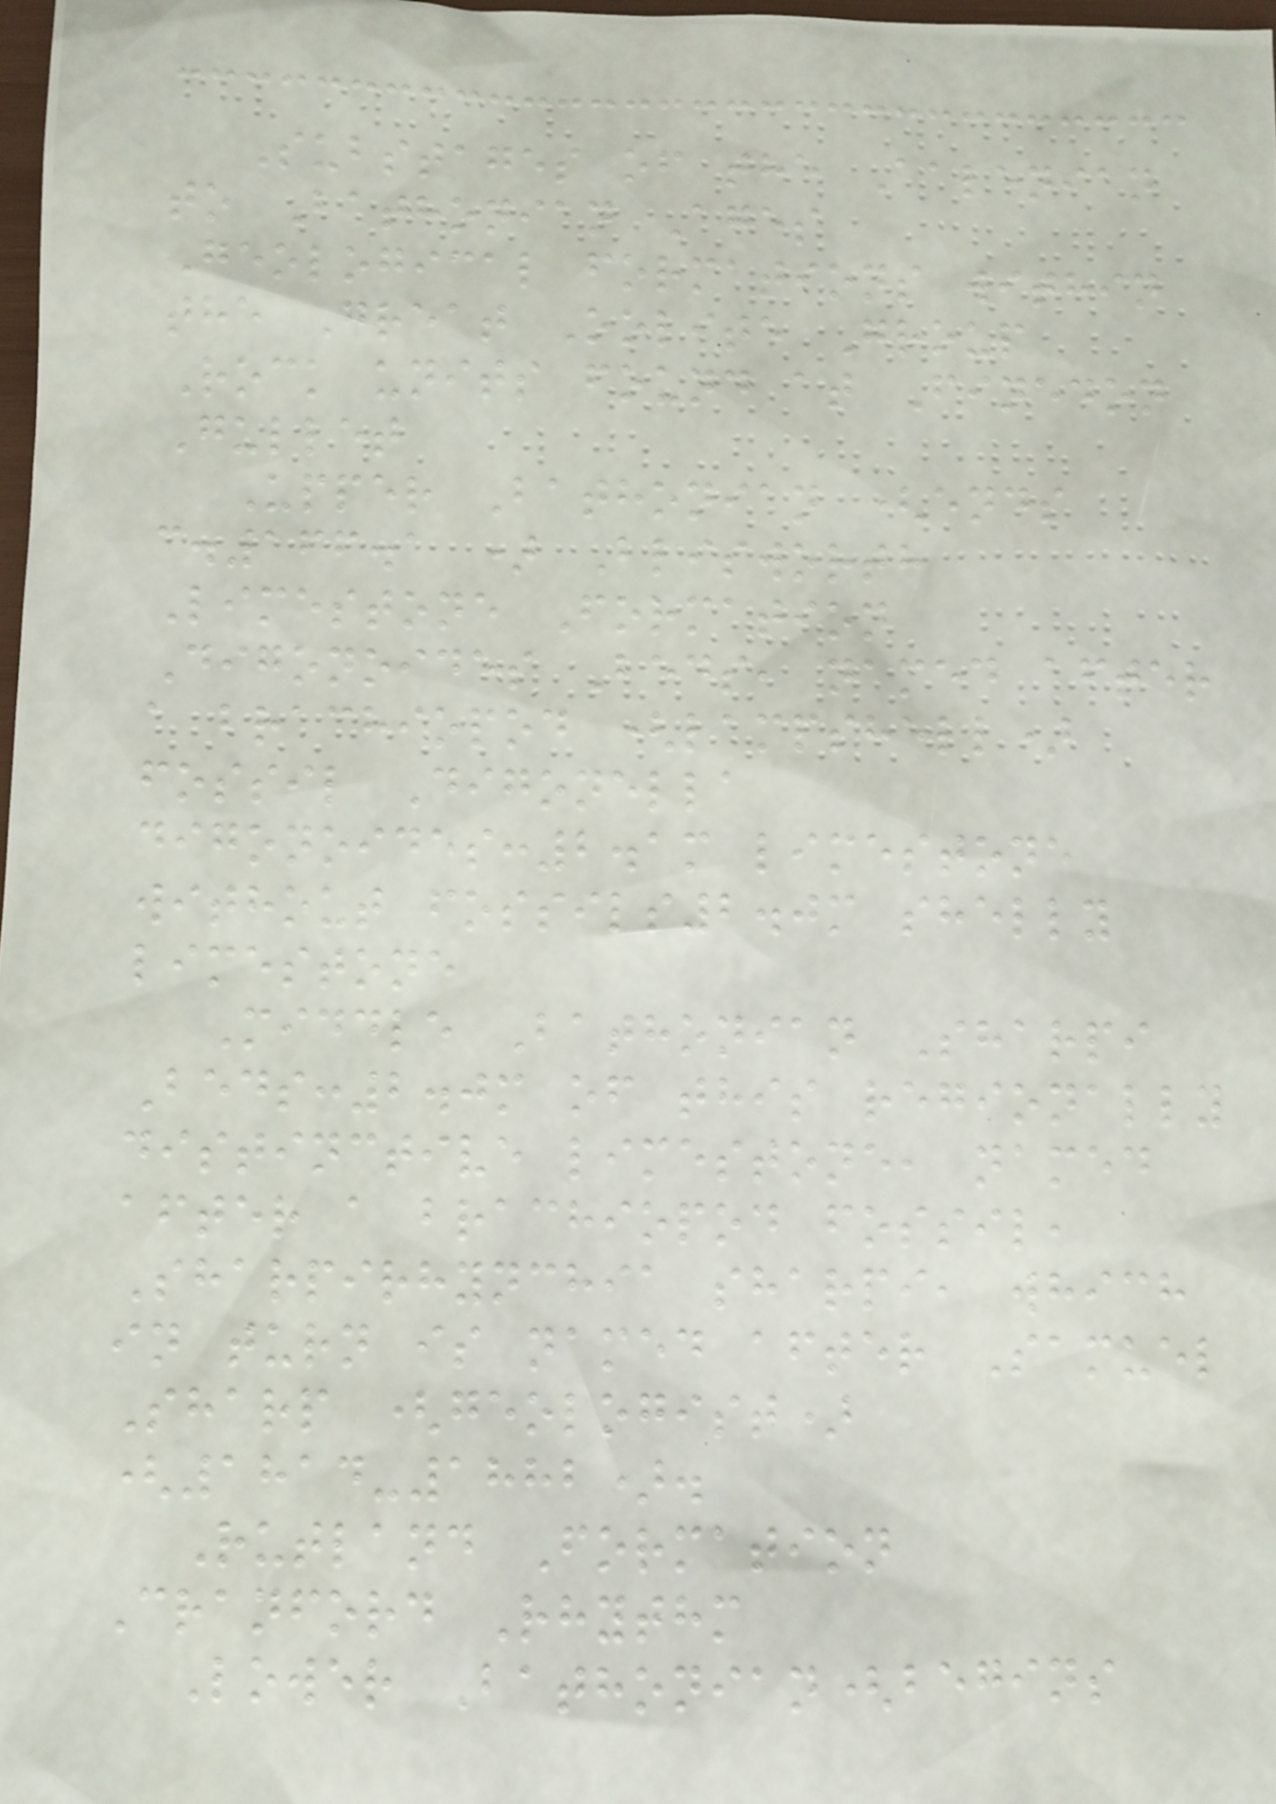Substages of the Aalenian
to Bathonian Ages
Geological formations within
the Great Oolite Group
Rock units found at Finedon
Gullet
Upper Bathonian (ends
c.166.1 ) Blisworth
Limestone Formation
Digonoides Beds, named after
a brachiopod (lampshell)
fossil Digonella
digonoides:2.1m limestone
without fossils2.0m shelly
limestone
Middle Bathonian Sharpi
Beds:2.0m of this regionally
distinctive limestone, named
after a brachiopod fossil,
Sharpirhynchia sharpi, which
in turn is named after Samuel
Sharp (geologist)
(1814-1882).
Rutland Formation
Cranford Rhythm
Lower Bathonian(begins
